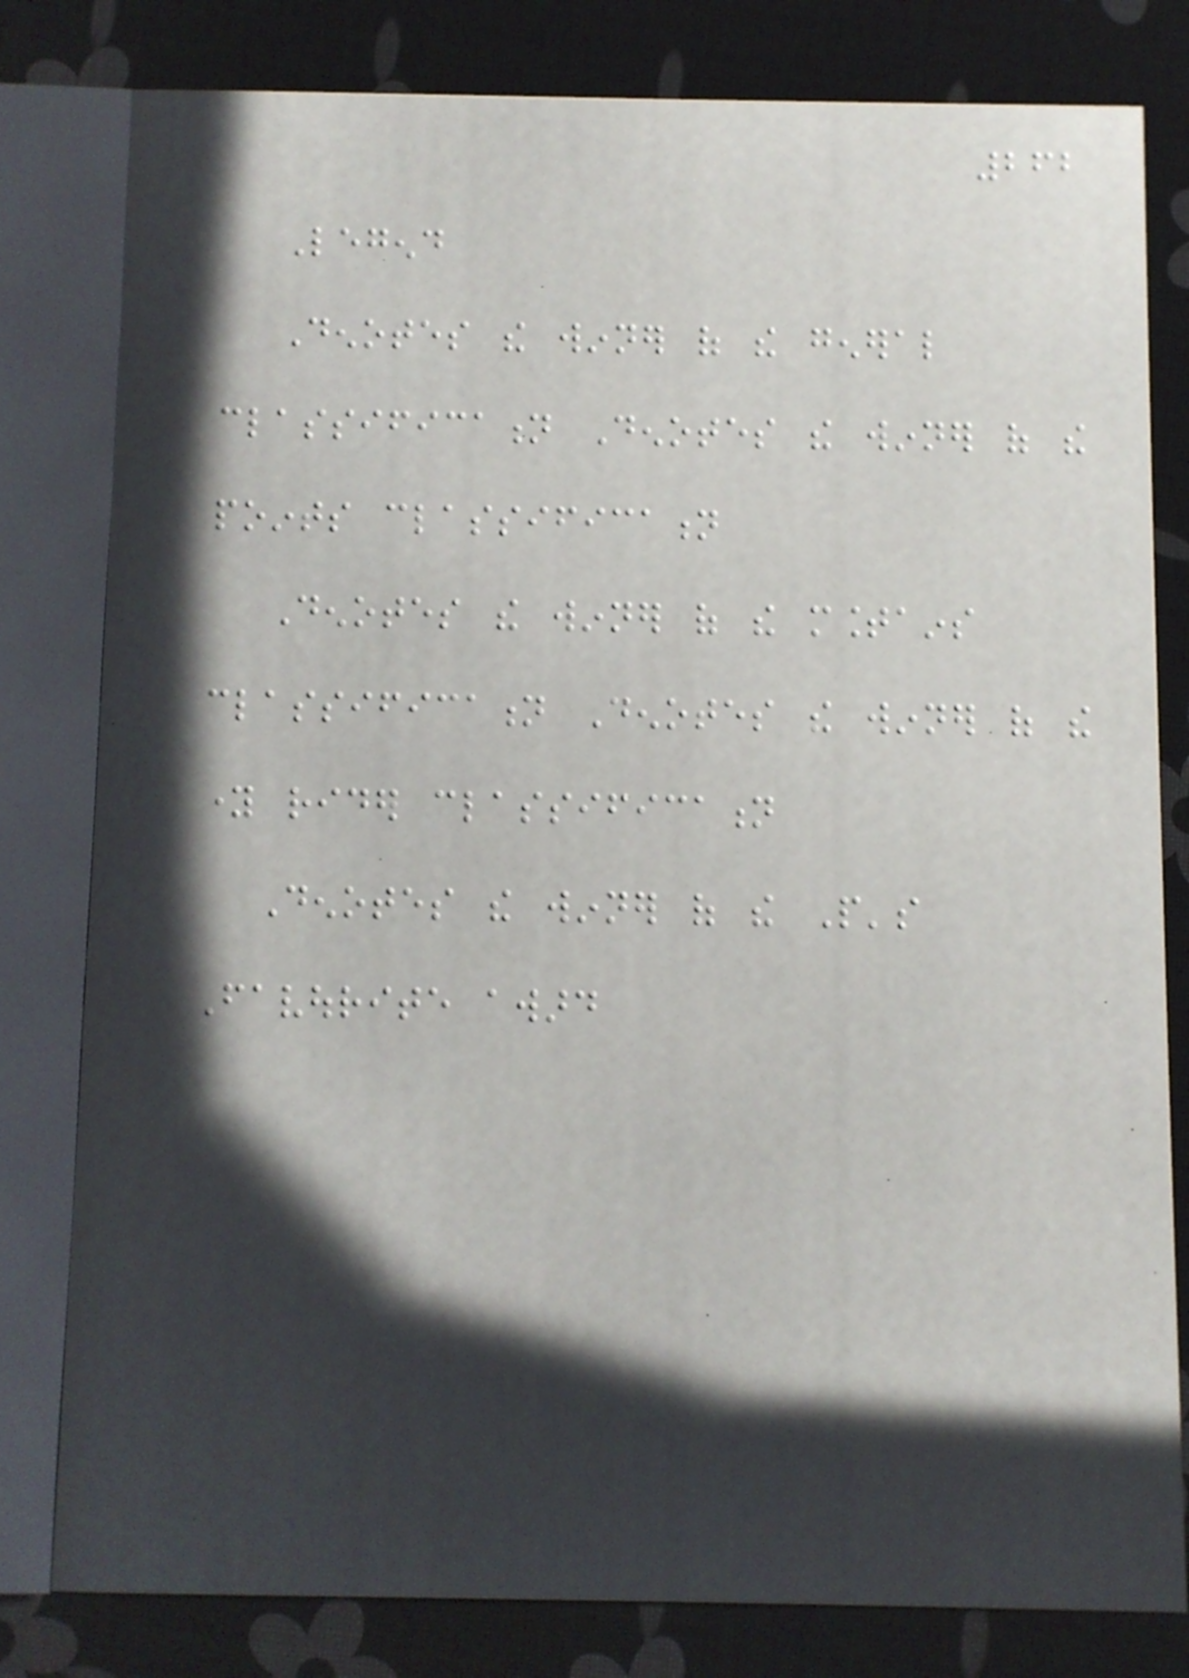262
Legend
Denotes the winner of the general
classification Denotes the winner of the
points classification
Denotes the winner of the mountains
classification Denotes the winner of the
young rider classification
Denotes the winner of the People's
Favourite award
